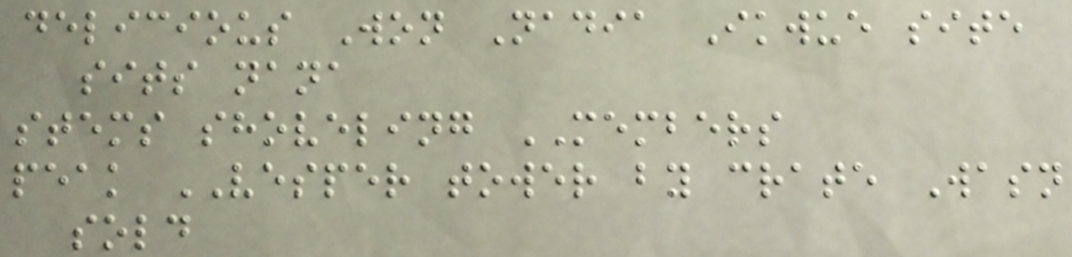delicious Won Nadia Ikwue site
sits nana
stems shoveling MEMBERS
peak VESPER tower by crate Wasn
sold
